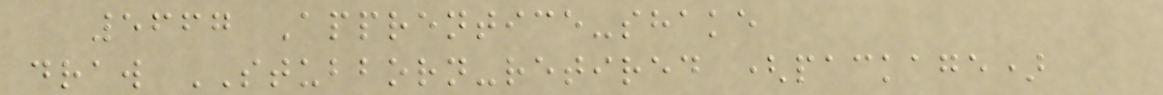5667 Apprentice-shake
draw STUBBORN-retired (package)
